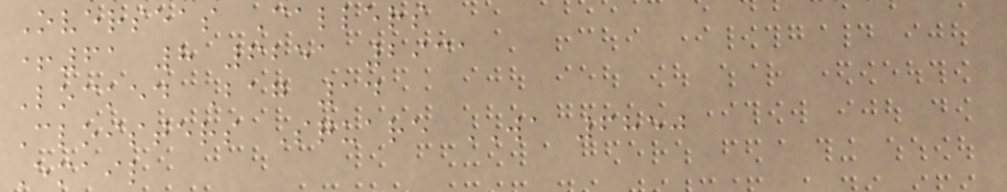Overseas Callers
+61 8 6251 2931
Locked Bag 14
Cloisters Square WA 6850
Email
